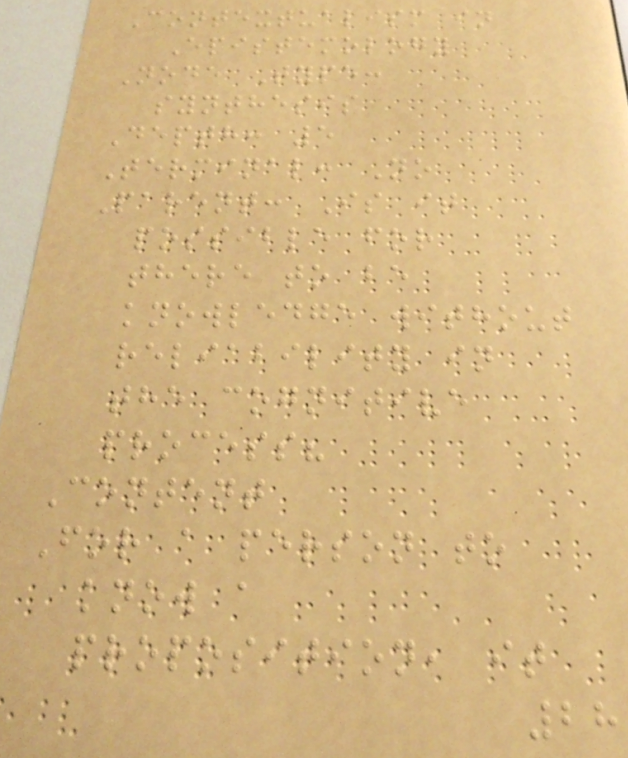Contextualism in
Epistemology
Node Type:
synthesis
Depth: 5
Terminal: No
Parent: Is it
possible for
there to be
knowledge without
reliability in
the cognitive
process?
Content
For a person to
know a
proposition, it
28
